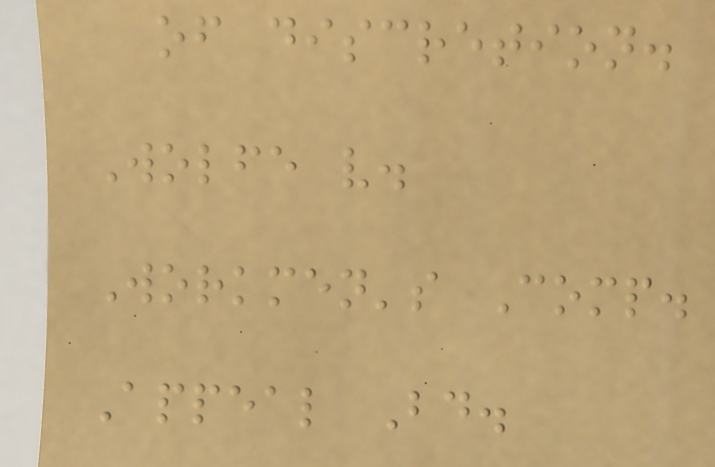of discretion.
Wolfe v.
Workmen's Comp.
Appeal Bd.
